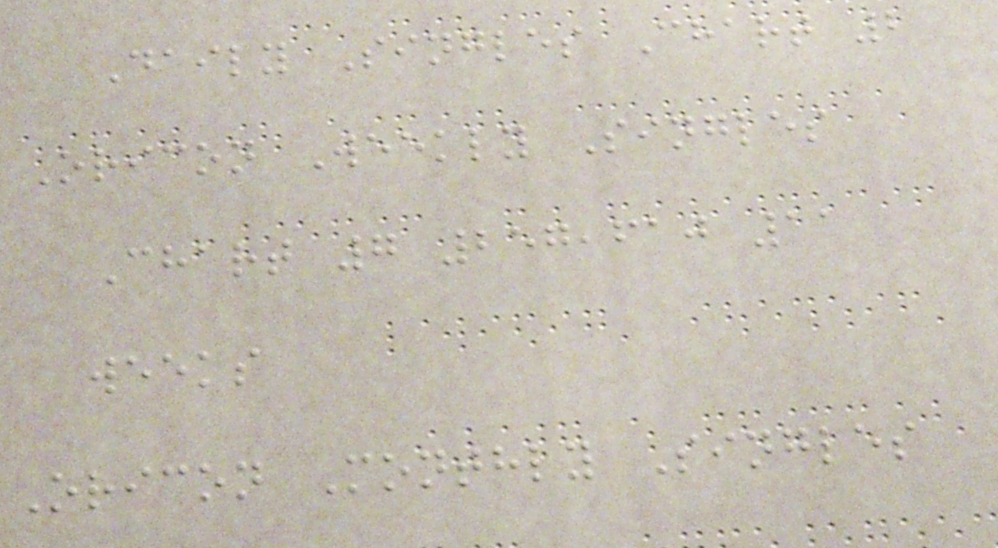Daily Singles Chart 2
Oricon Weekly Singles
Chart 7 257,610 11
weeks
Oricon Monthly Singles
